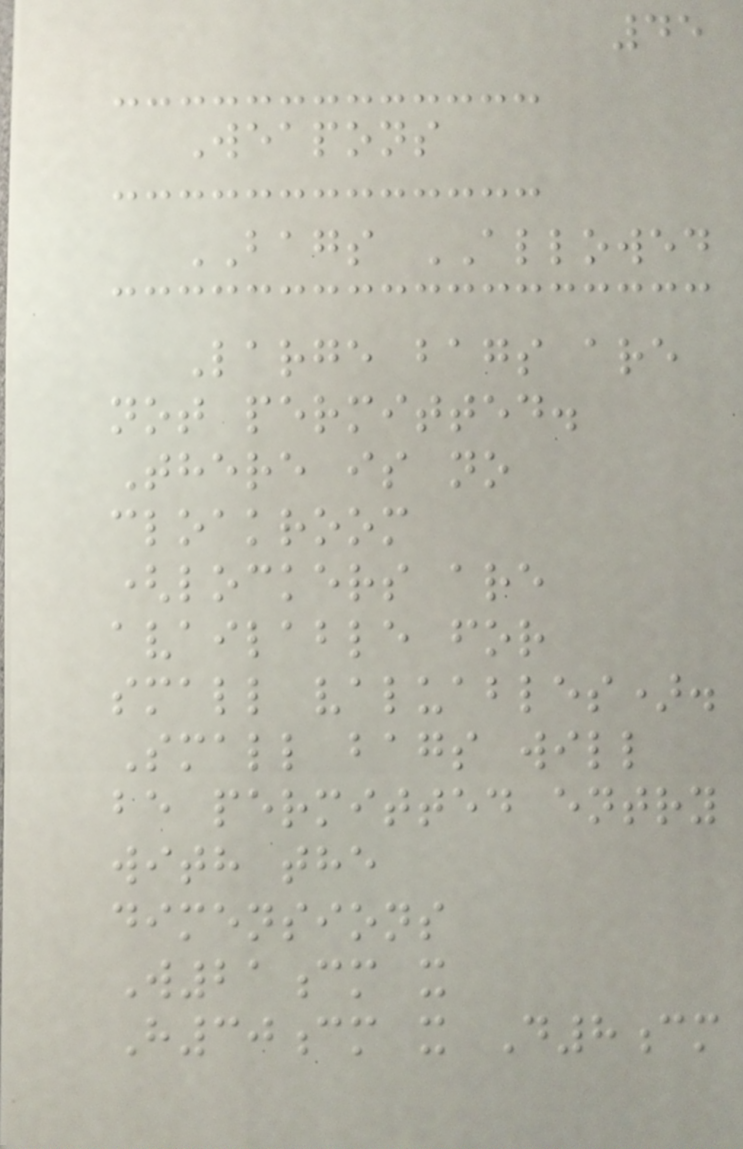45
Weapons
BAGS ALLOWED
Large bags are
not permitted.
There is no
cloakroom
(lockers are
available for
small valuables).
Small bags will
be permitted entry
with the
dimensions
W21cm x
H30cm x D8cm
